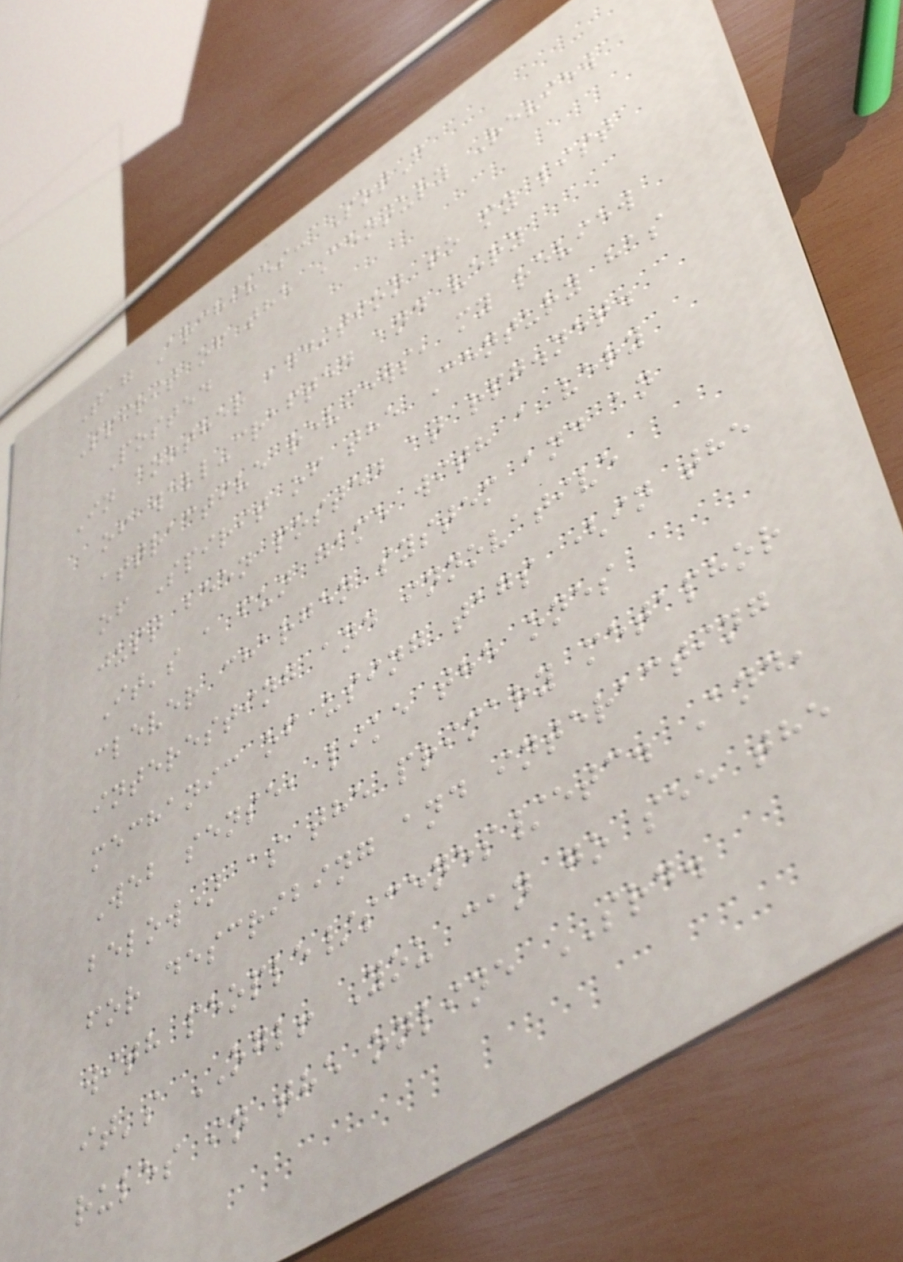Tag Archives: SotC
Spirit of the Century Review
Posted
In another addition to my list
of well-crafted and very
attractive reviews, my review
of Spirit of the Century has
just been posted at rpg.net.
It's a fun game with a very
clever chargen system and an
interesting and innovative
mechanic of using tags (in the
Web sense, like the ones
below) as the primary metaphor
for describing and interacting
with people/scenes/etc. And,
it's OGL! You can go see the
rules in the online SRD.
